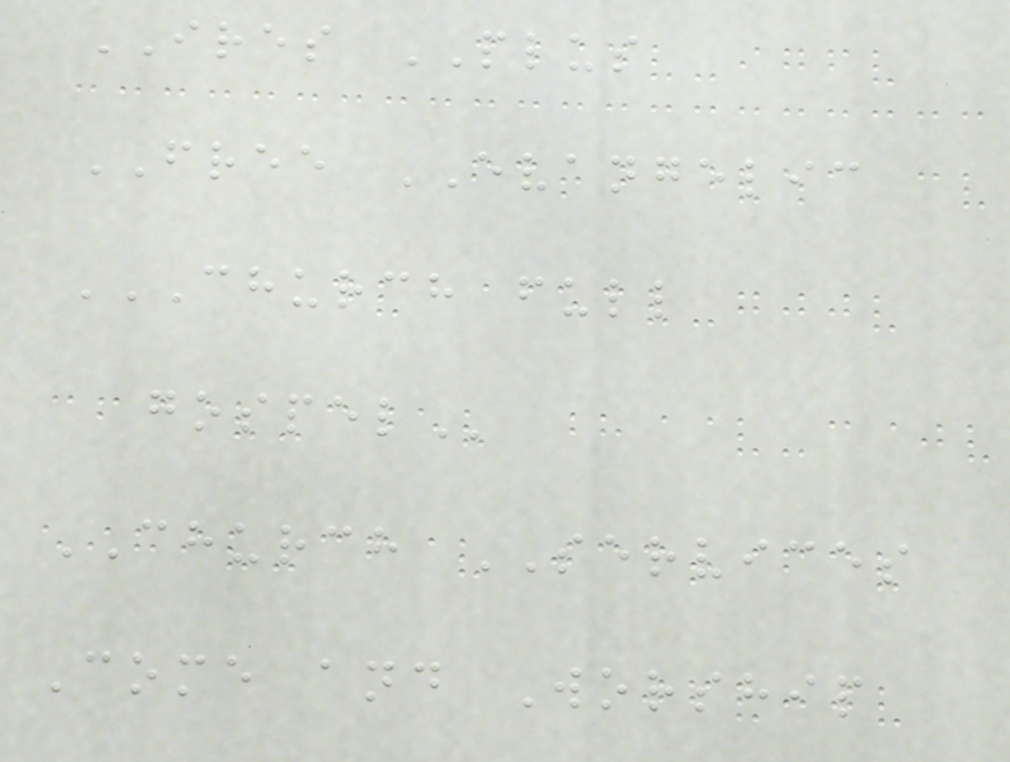IRES PLUS
FREE EVANGELIC
CHURCH FULL
GOSPEL
CHURCH SERVICES
Come and Worship
